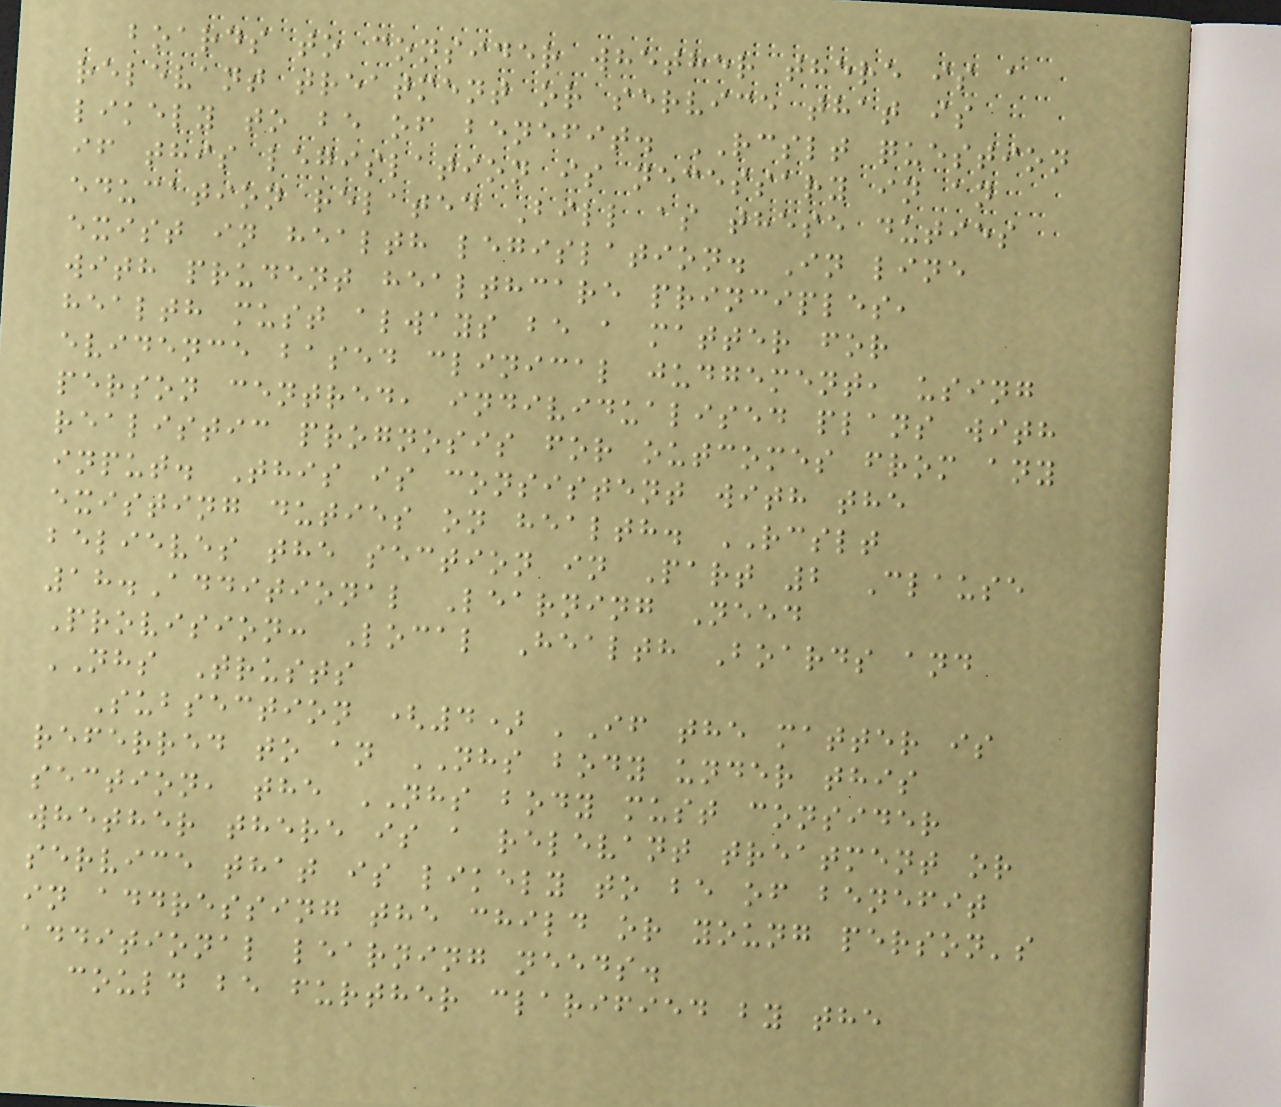boards to consider whether there is a
relevant treatment or service that is
likely to be of benefit. RCSLT question
if this legislation is necessary in an
education related Bill as these duties
exist in health legislation. In line
with prudent healthcare principles,
health must always be a matter for
evidence based clinical judgement, using
person centred, individualised plans with
realistic prognosis for outcomes from any
input. This is consistent with the
existing duties on health. RCSLT
believes the section in Part 2 Clause
18.Additional Learning Need
Provision: Local Health Boards and
NHS Trusts
Subsection (4) 'If the matter is
referred to an NHS body under this
section, the NHS body must consider
whether there is a relevant treatment or
service that is likely to be of benefit
in addressing the child or young person's
additional learning needs.
could be further clarified by the
